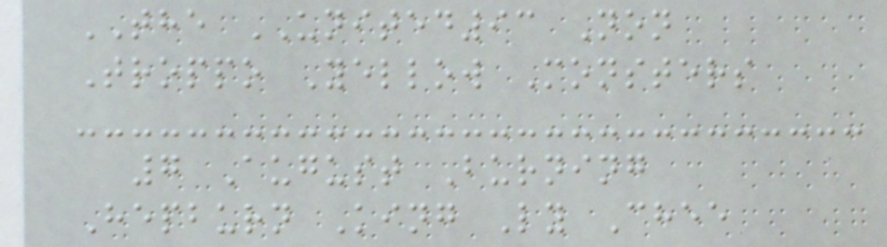THE UNITED93 Non
Troppo Yellow Monsters
7 August Burning
Hepburn King Ly Chee
